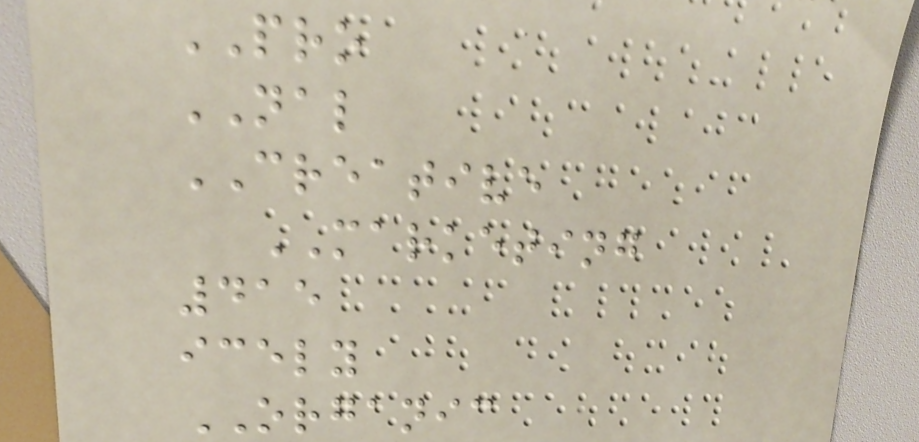PRO
NAL
CREATIVE
MARKETING
415
icely
ORGANIC
